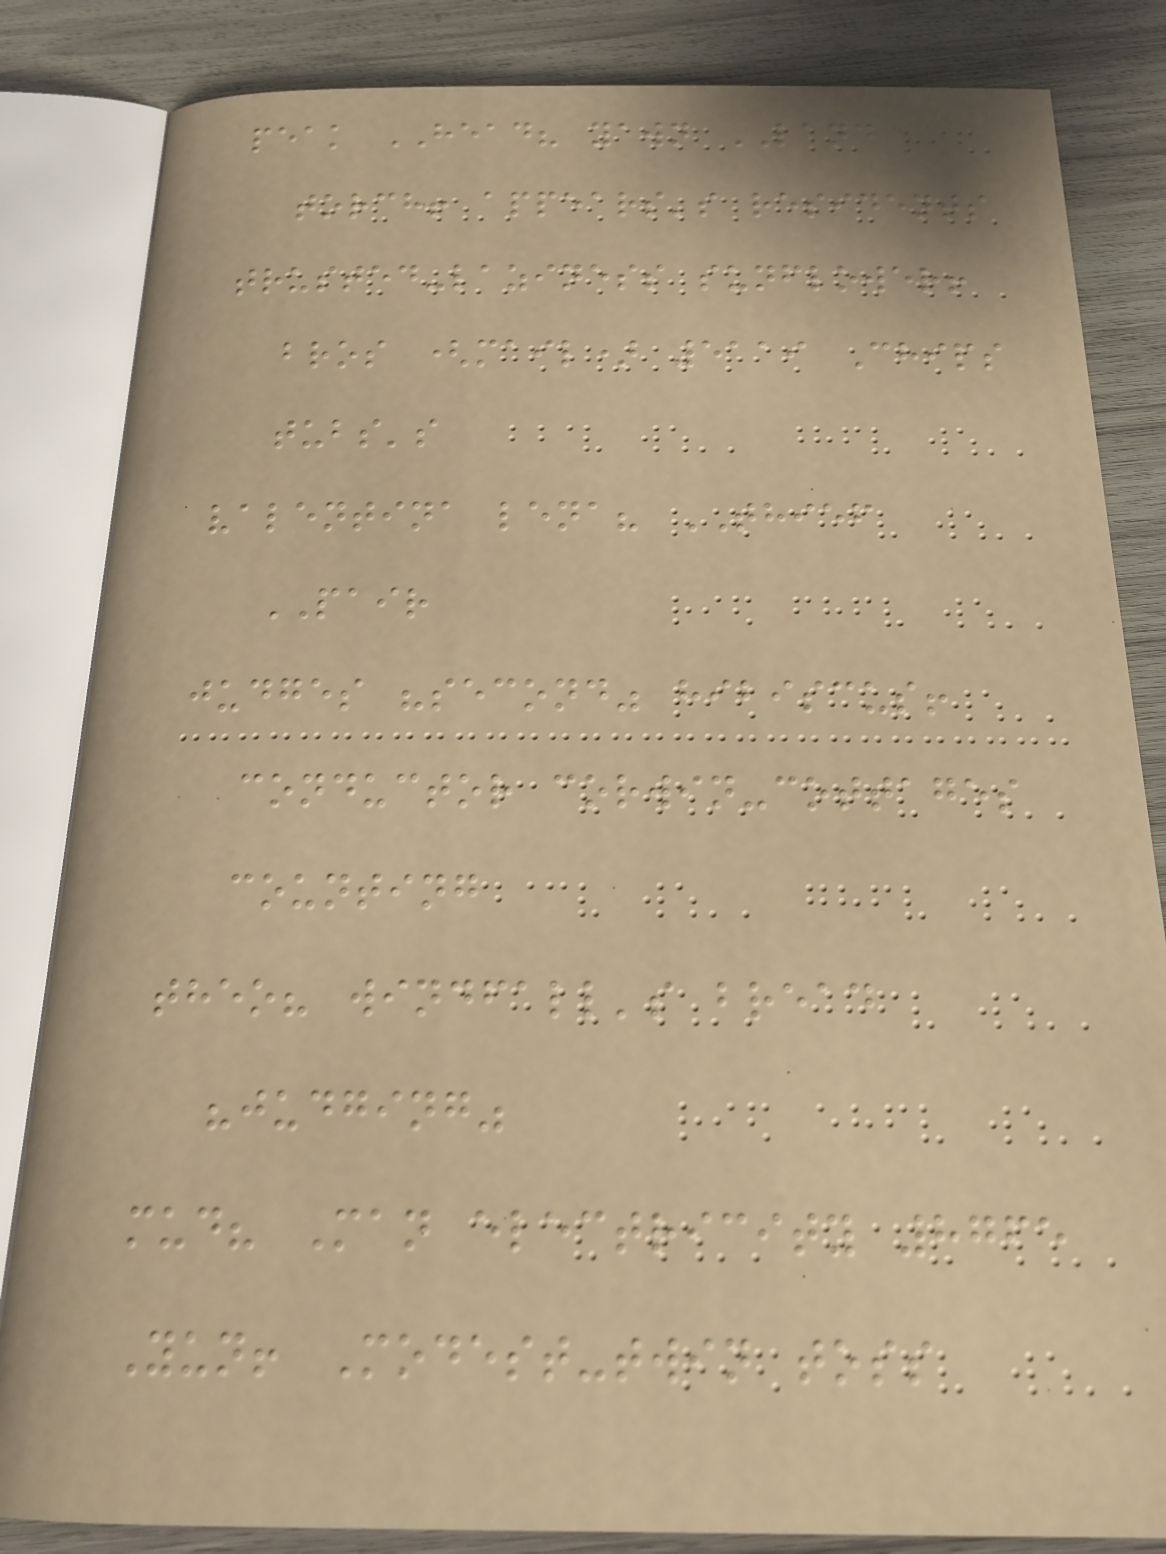peak HEAD? yawn LAND
torch! appears's residents
trusted-laziness sunflower!
bros (mail) 5119 Chips
tubs's
valentina lena? THIEF
PAIR
judges "second" hibiscus!
conductor corwin-cottages
counting
theo? windfall's bread
"judging"
mud? Man electricity 8765
Yun! Modest-twin toss
